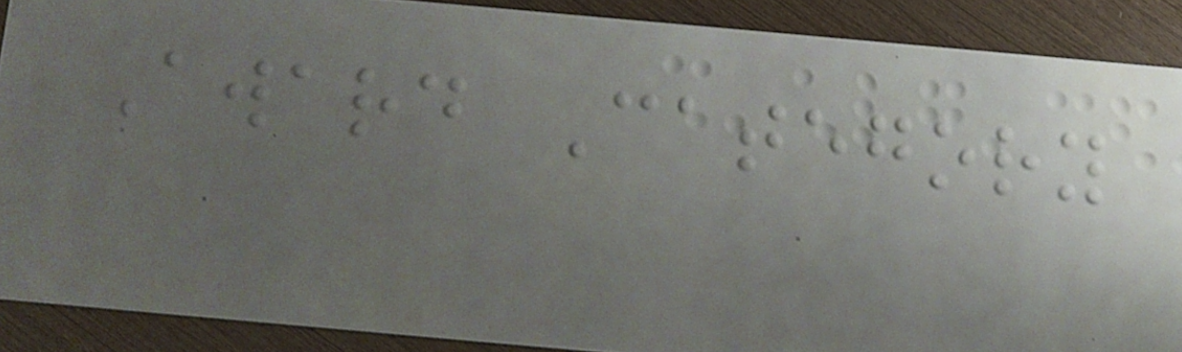Award Category
